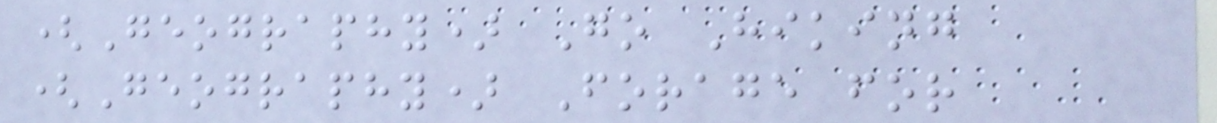(Geography) Go Hiking
(Geography) Forage for
